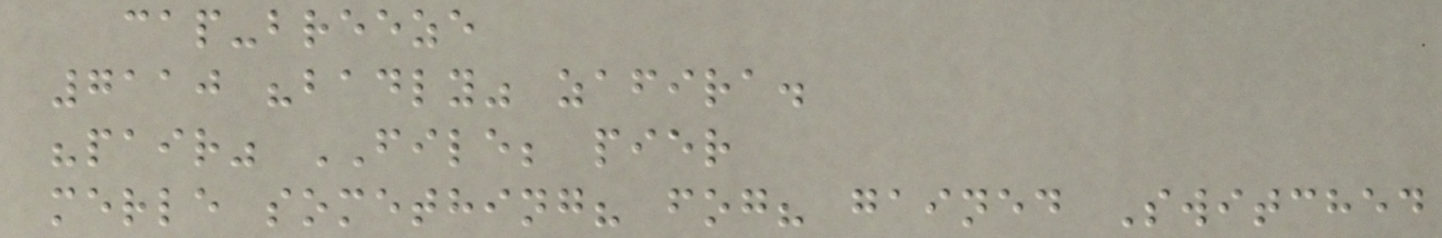cap-breeze
7110 "badly" zafira.
"pair" FILE; pier
merle something? fog? gained Switched
